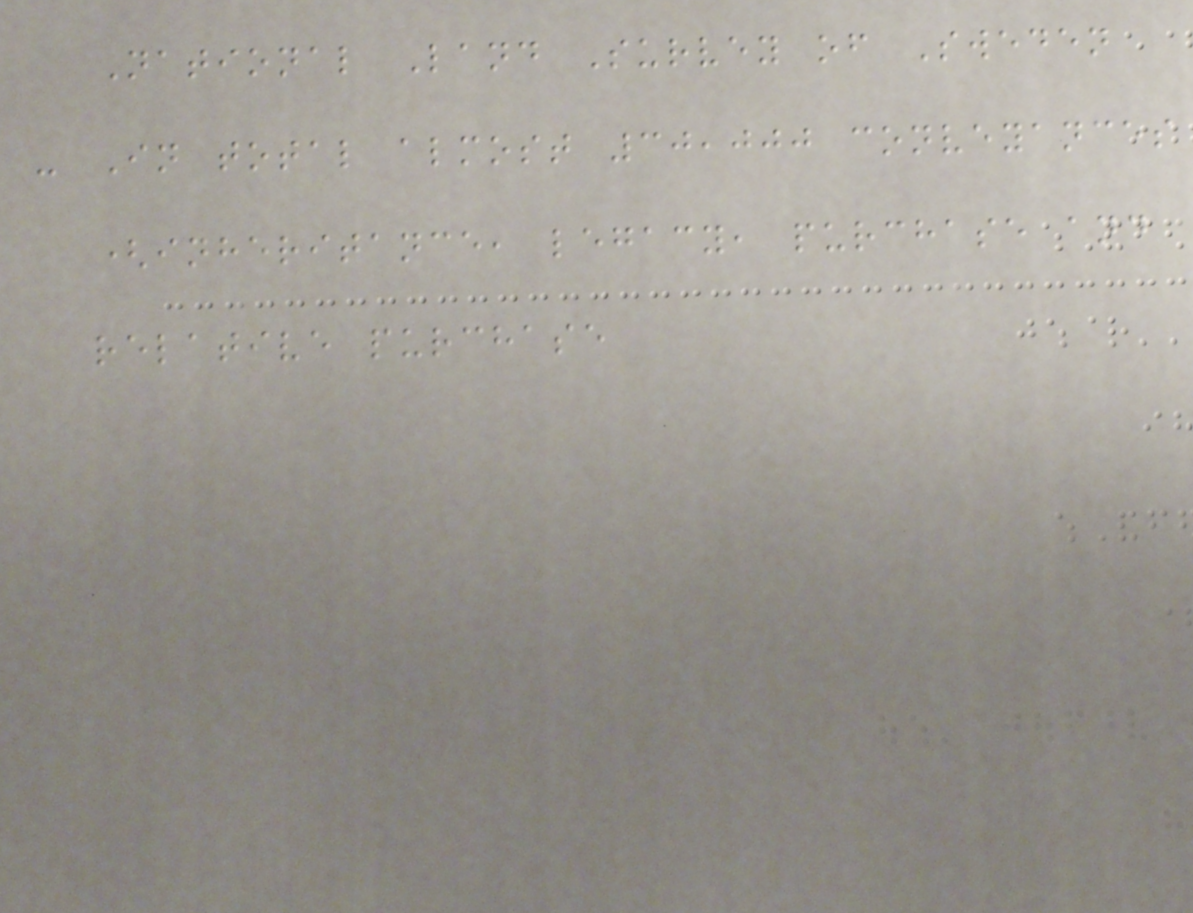National Land Survey of Sweden
- In total almost 30,000 conveyances
(inheritance, legacy, purchase and
relative purchase
